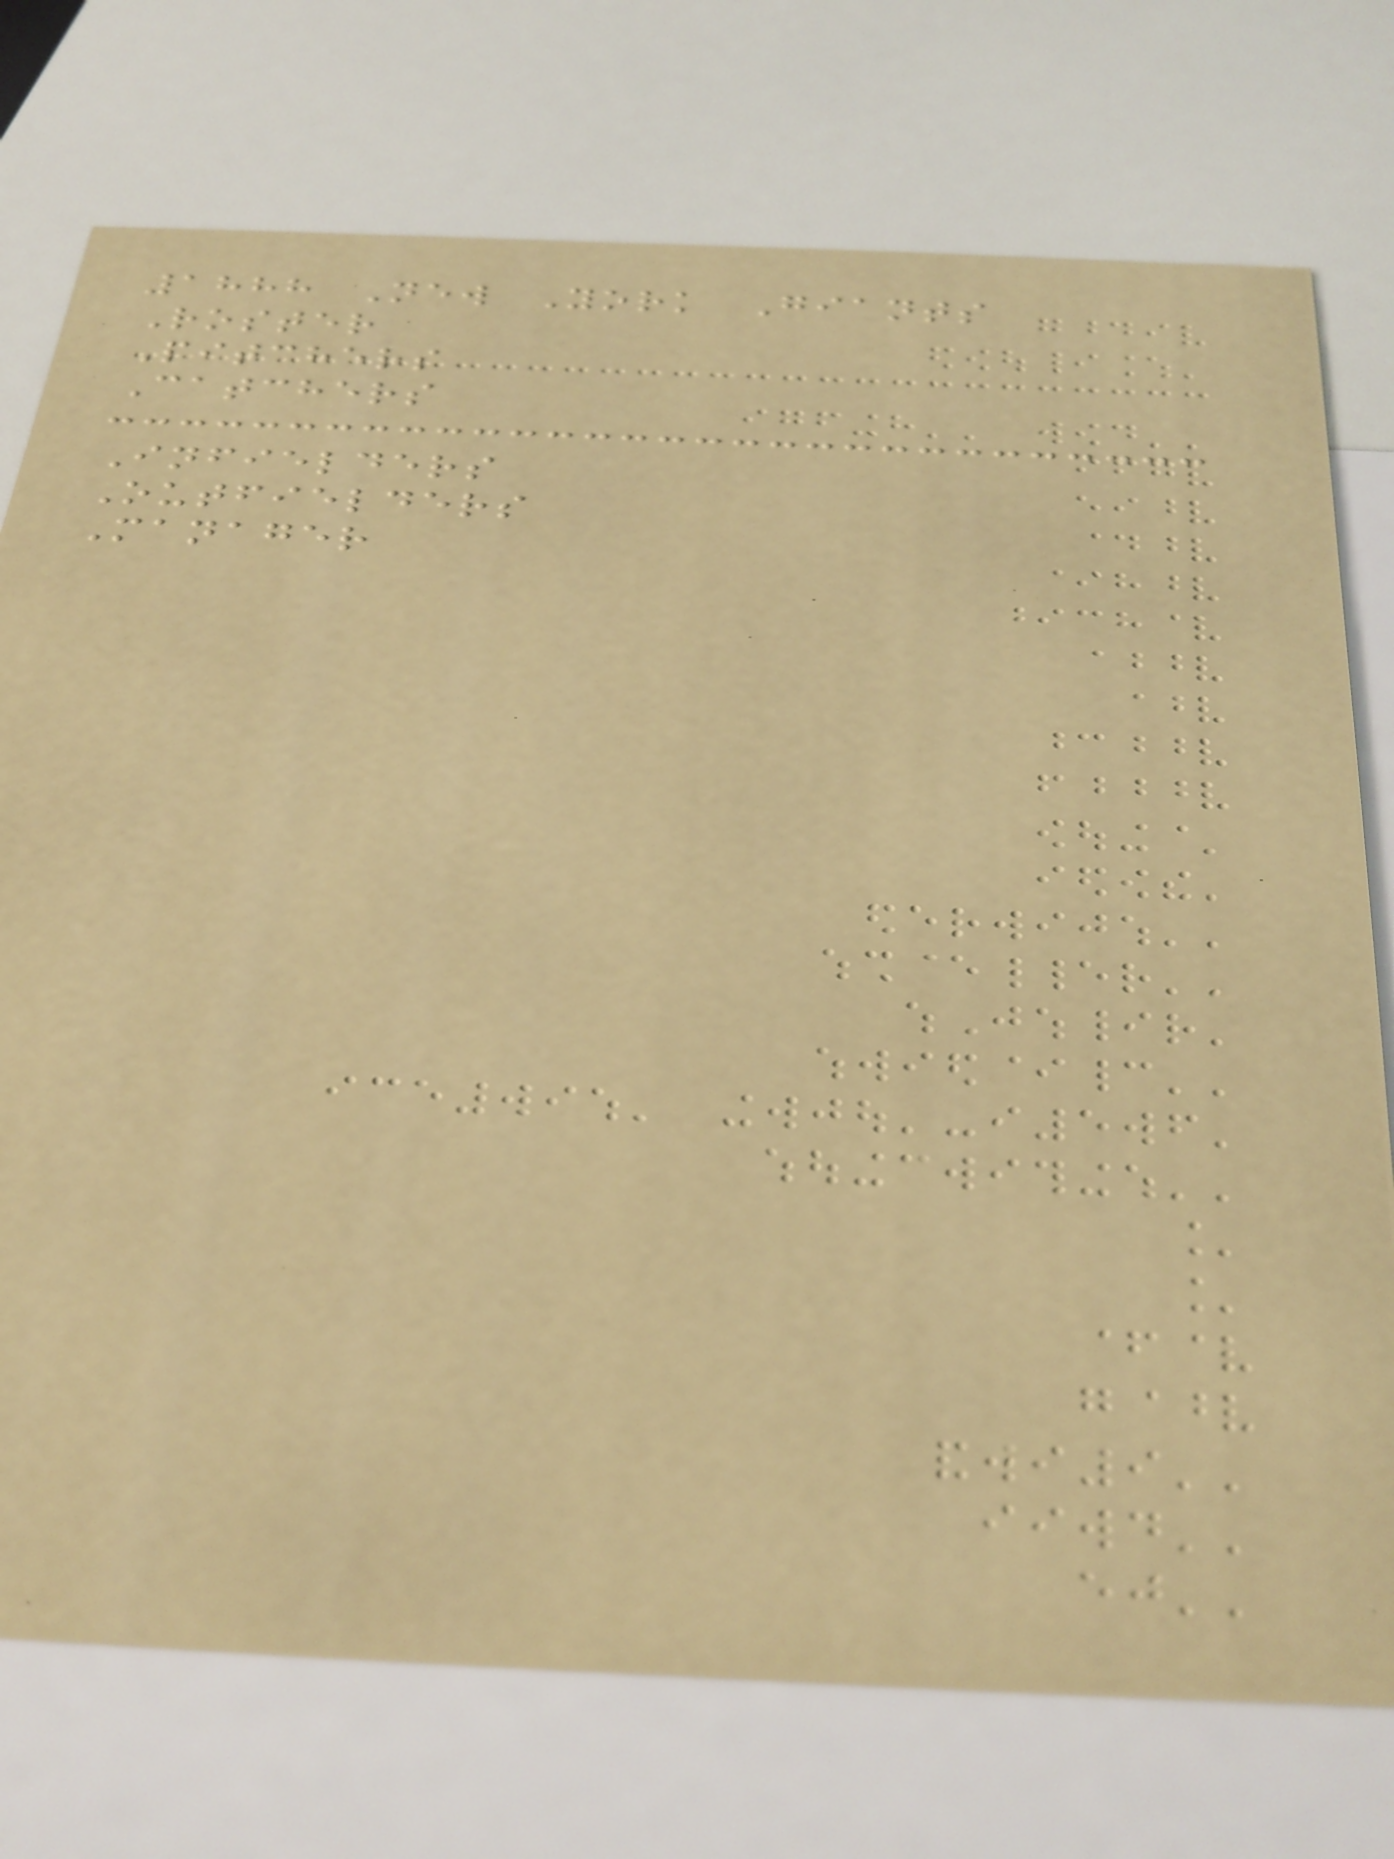1888 New York Giants
Roster
Pitchers
Catchers
Infielders
Outfielders
Manager
